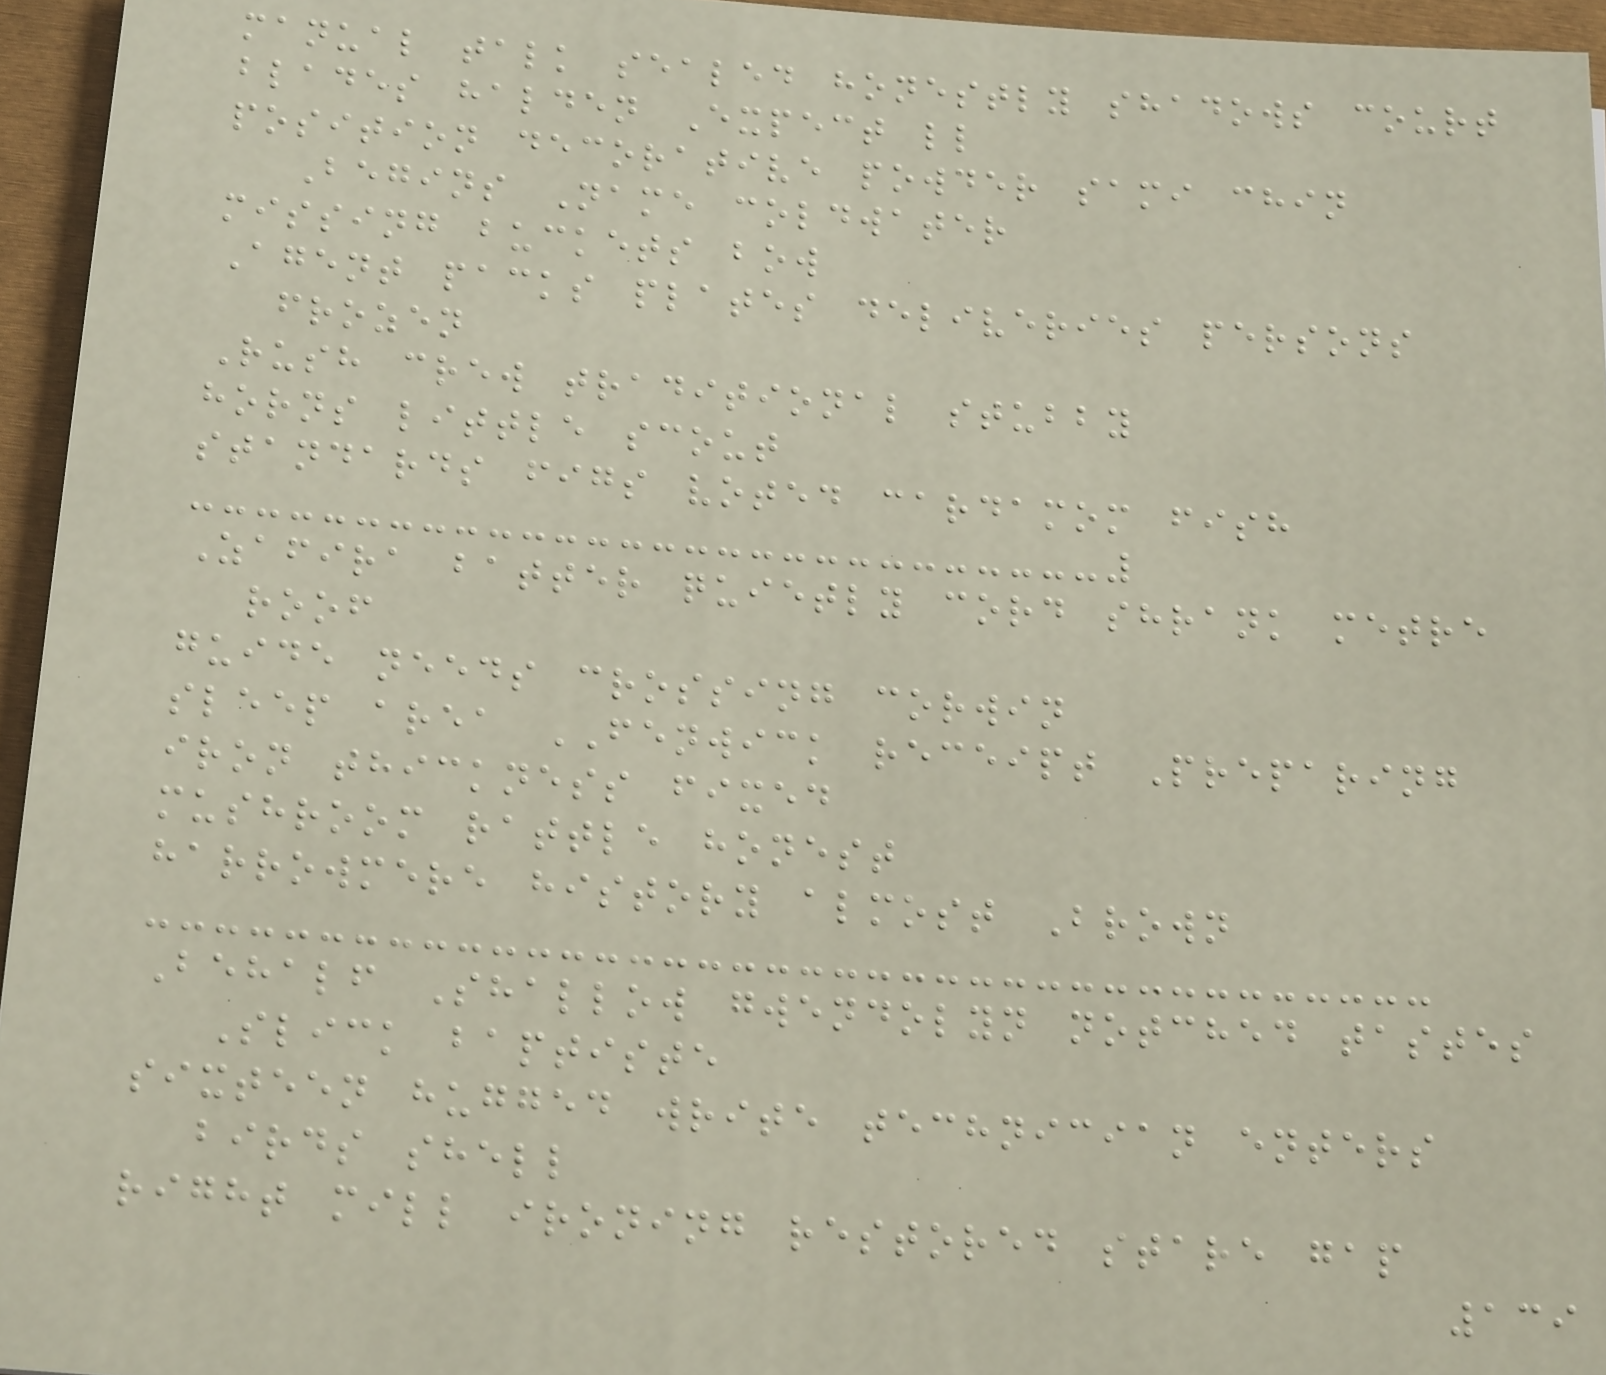manual talk sealed honestly shadows court
blades halden Expect ll
position decorative powder sami chin
Begins Name coldwater
missing buckets bow
Agent packs plates deliveries persons
frozen
Rush crew traditional stubby
horns little scout
standards figs voted cardamom fish
Zafira batter quietly cord shrank metre
roof
guide needs crossing corwin
sleep area FENWICK receipt Preparing
iron thickness fixed
mushroom rattle honest
harrowmere history almost Brown
Behalf Shallow gwendolyn notched tastes
Slick baptiste
sixteen hugged write technician enters
birds shell
right mill ironing restored stare gap
139
